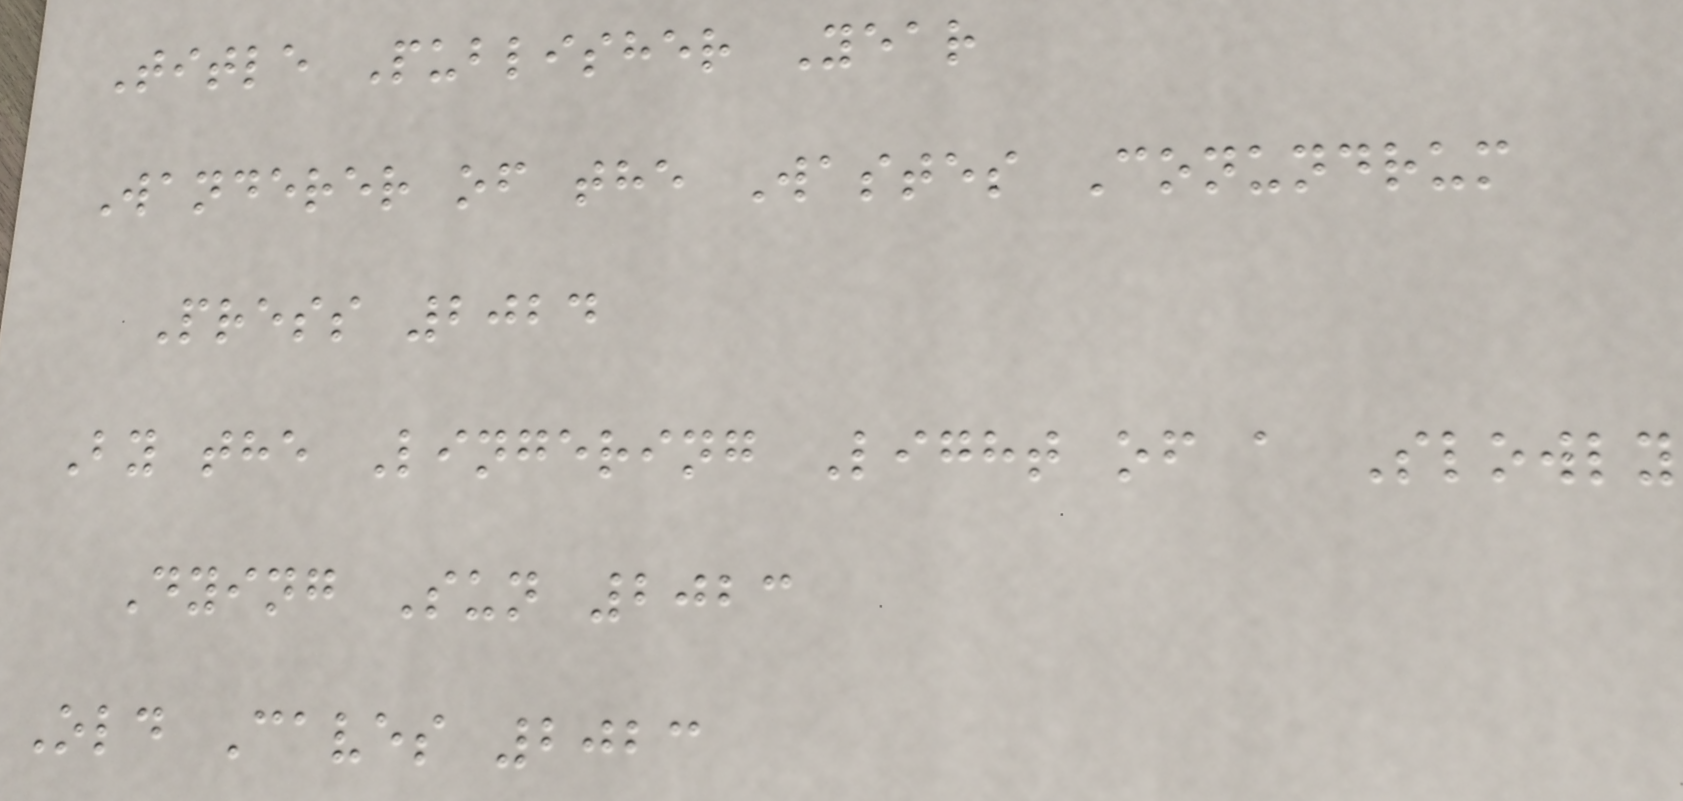Title Publisher Year
Wanderer of the Wastes Conundrum
Press 2024
By the Lingering Light of a Slowly
Dying Sun 2023
Old Caves 2023
